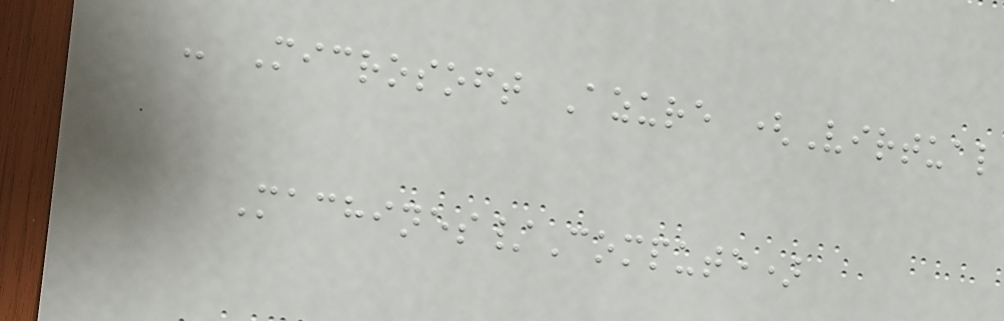- Microsoft Azure (Virtual
Machines/Compute)
